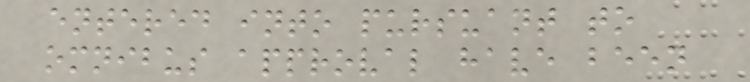entered into pursuant to
omnibus approval have been
